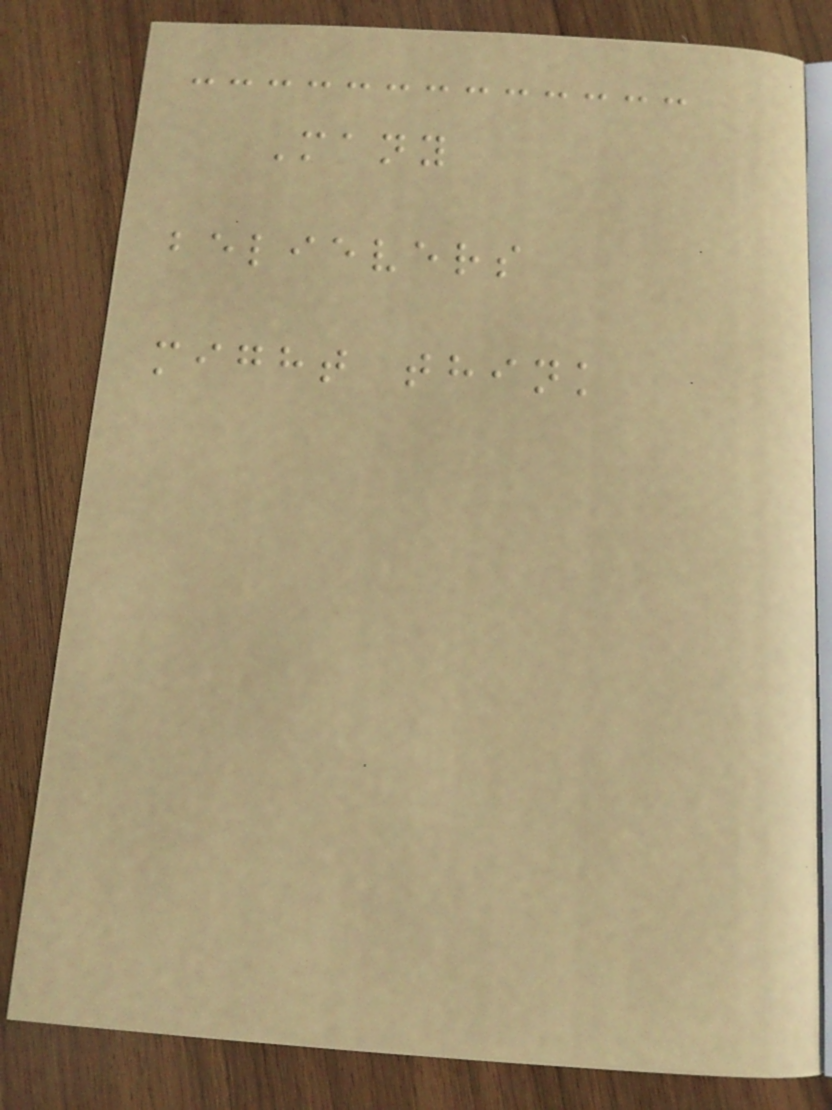Many
believers
might think
